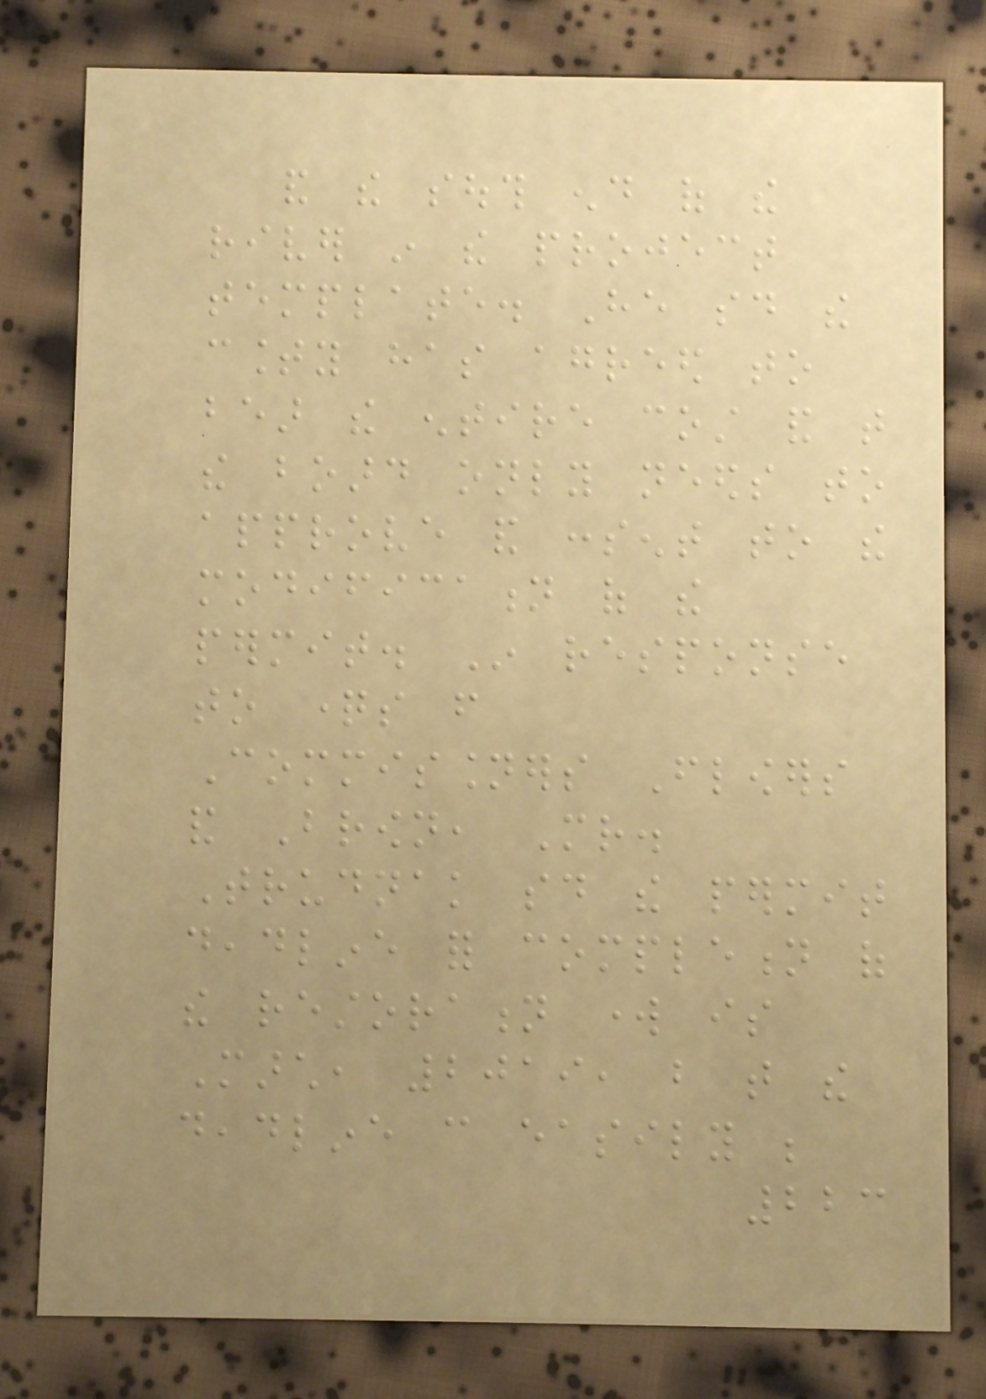and the south end of the
river in the project
template. He said the
county has agreed to
bear the entire cost and that
the board only needs to
approve and consent to the
modification of the
permit. In response
to questions from
Commissioners Flowers
and Brown, Mr.
Trudnak said the permit
deadline for completion of
the restoration work is
March, 2019, but that the
deadline can easily be
223
